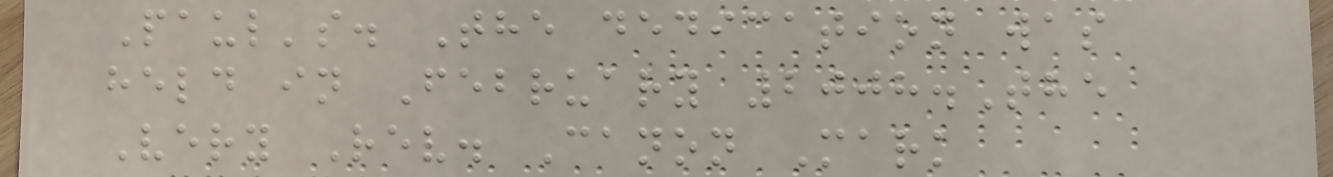Paul's. The dedication was
held in February 2008.The
Very Rev. Canon Mark
